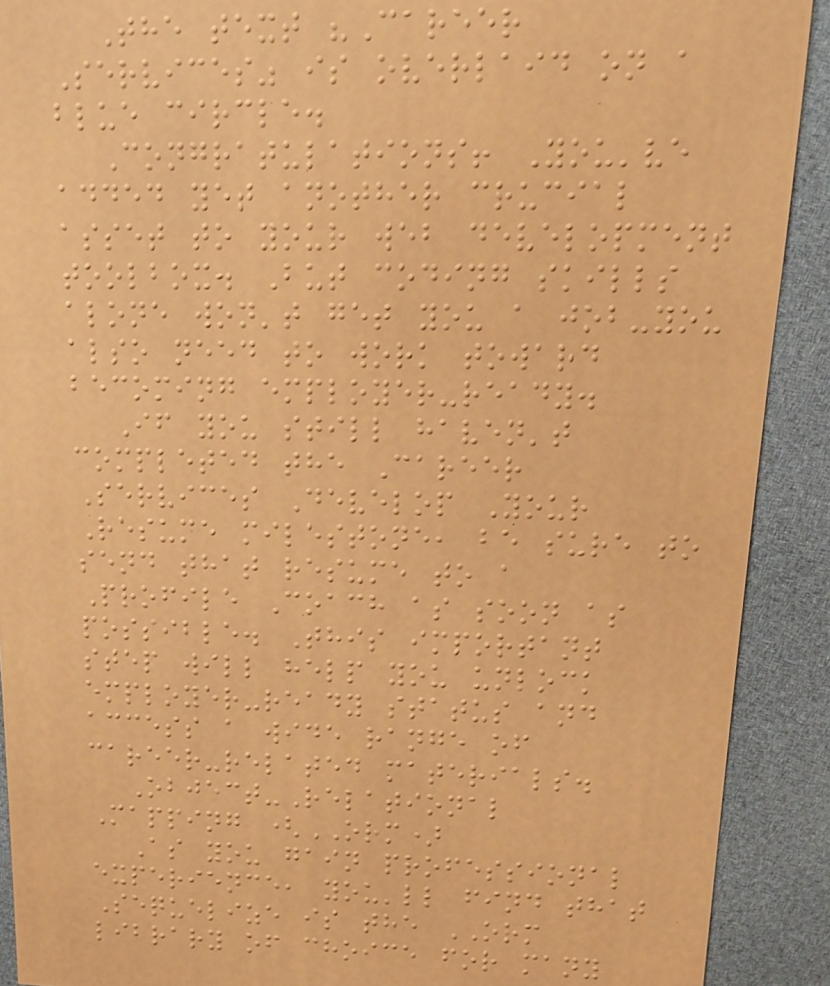The text "Career
Services" is overlaid on a
blue circle.
Congratulations! You've
added yet another crucial
asset to your web development
toolbox. But coding skills
alone won't get you a job-you
also need to work toward
becoming employer-ready.
If you still haven't
completed the Career
Services Develop Your
Resume milestone, be sure to
send that resume to a
Profile Coach as soon as
possible. This important
step will help you unlock
employer-ready status and
access a wide range of
career-related materials.
Object-Relational
Mapping (ORM)
As you gain professional
experience, you'll find that
Sequelize is the ORM
library of choice for many
